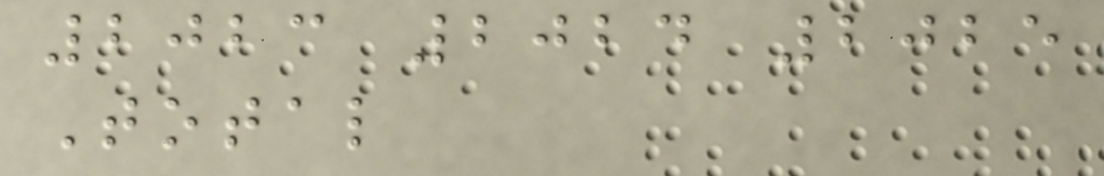2023 2024 2025
Total
